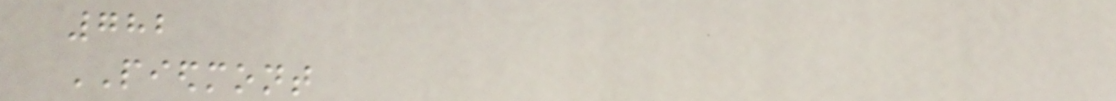782
PIEDMONT
